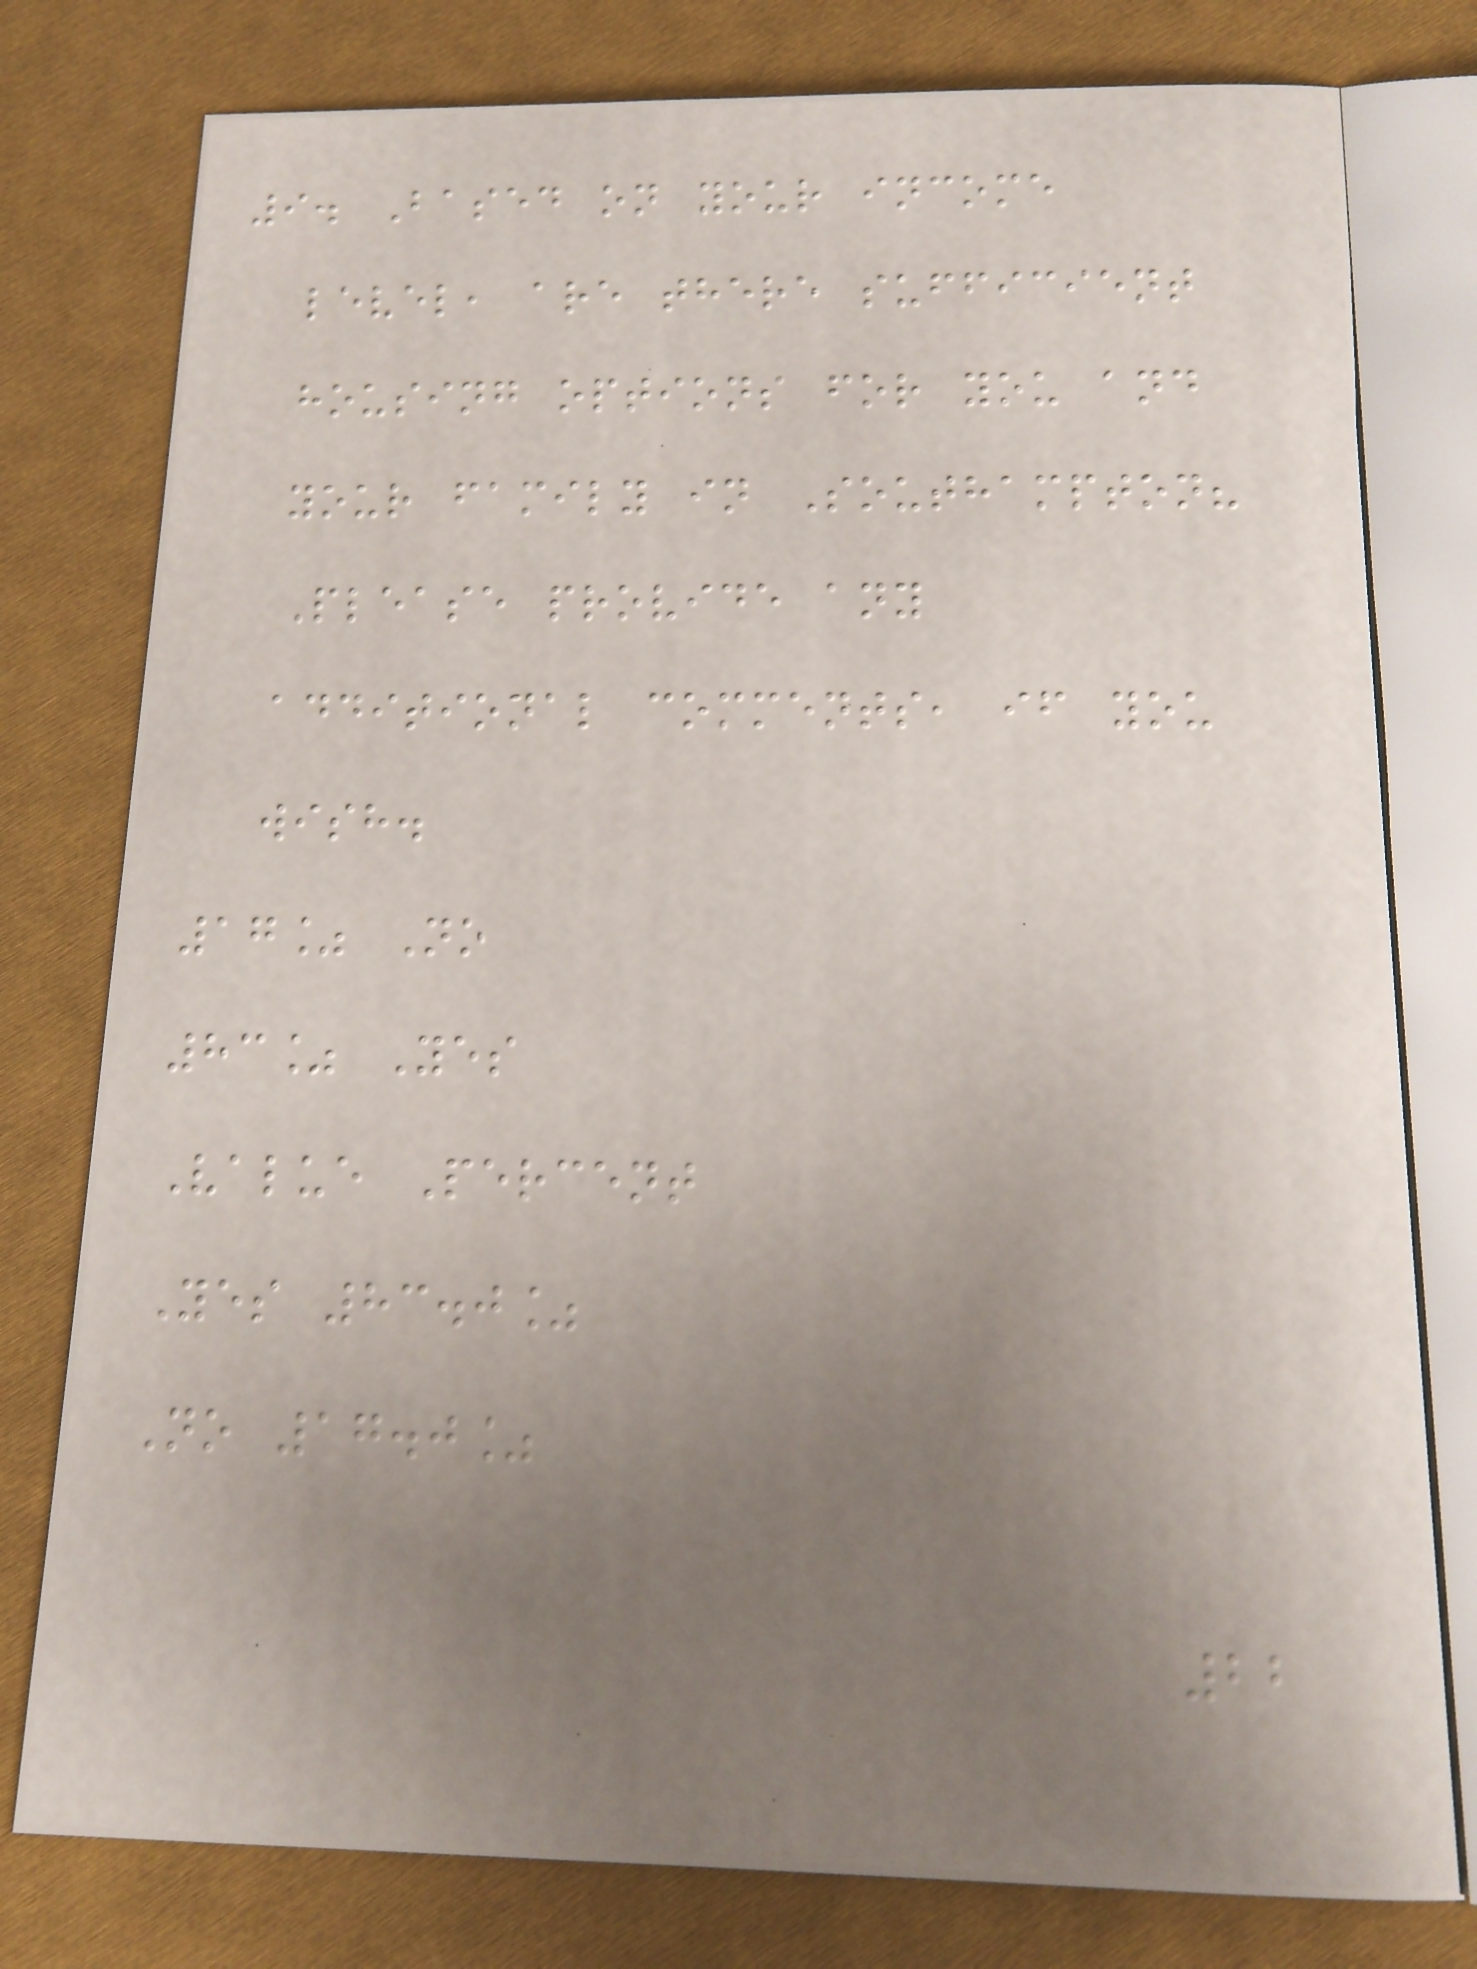9. Based on your income
level, are there sufficient
housing options for you and
your family in Southampton?
Please provide any
additional comments, if you
wish.
17% No
83% Yes
Value Percent
Yes 83.0%
No 17.0%
22
